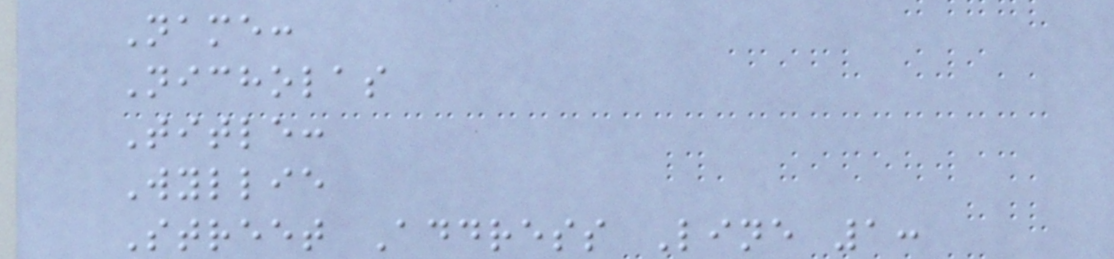Name:
Nicholas
Title:
Wyllie
Street Address Line 1:
